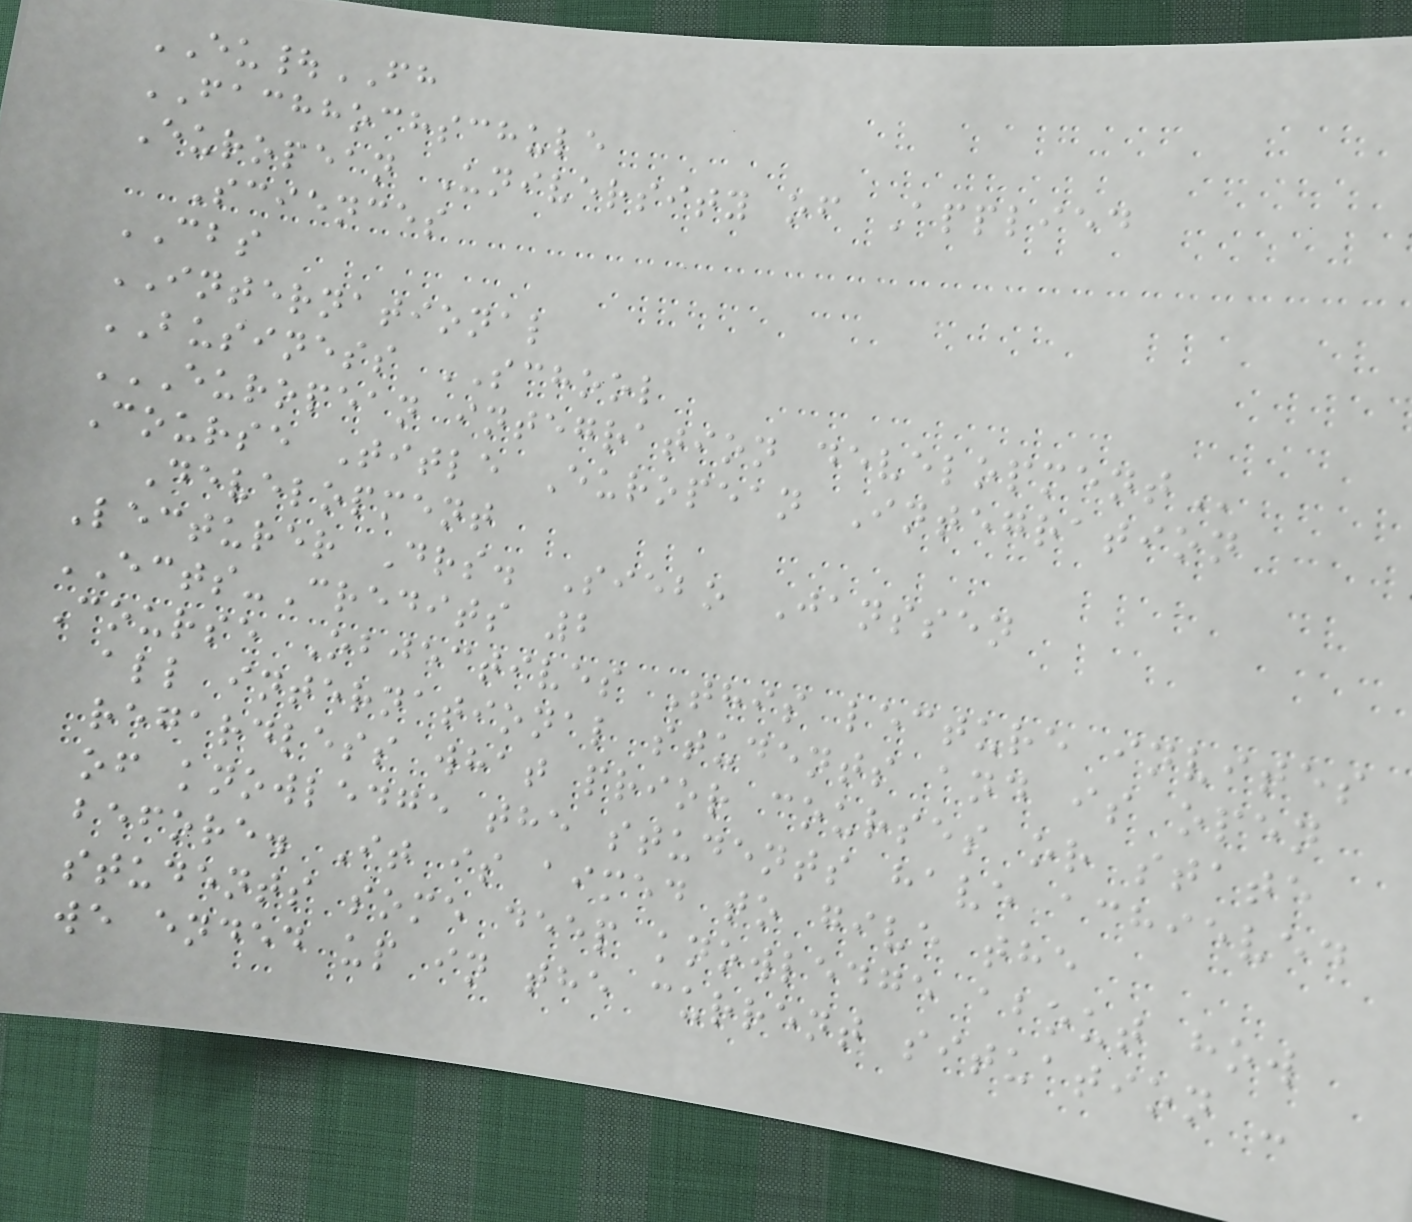EU|FH
FACHHOCHSCHULE
European University of Applied
Sciences
CBS
INTERNATIONAL
BUSINESS SCHOOL
EUROPEAN INTEGRATION DEVELOPMENT
Course Title European Integration
Development
Lecturer Drs. Siebo Janssen
ECTS-Credits 2
Course Objectives This lecture invites
all international students and is open
regardless what prior courses or state
of knowledge the students have achieved
before. It is aimed to give the
students some deep knowledge about how
we ended up in the current situation -
